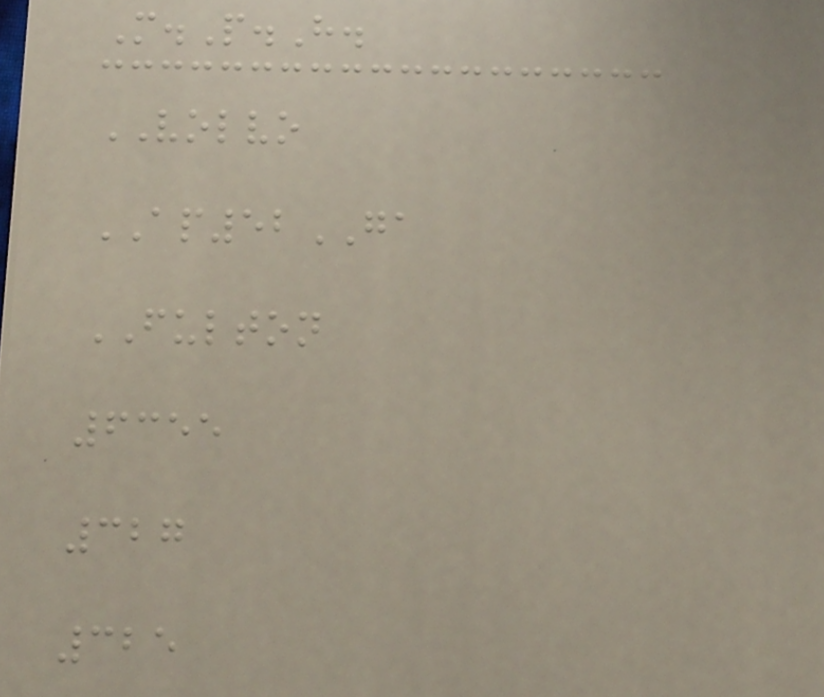M.P.H.
VOLVO
AP52GA
FULTON
6355
327
325
